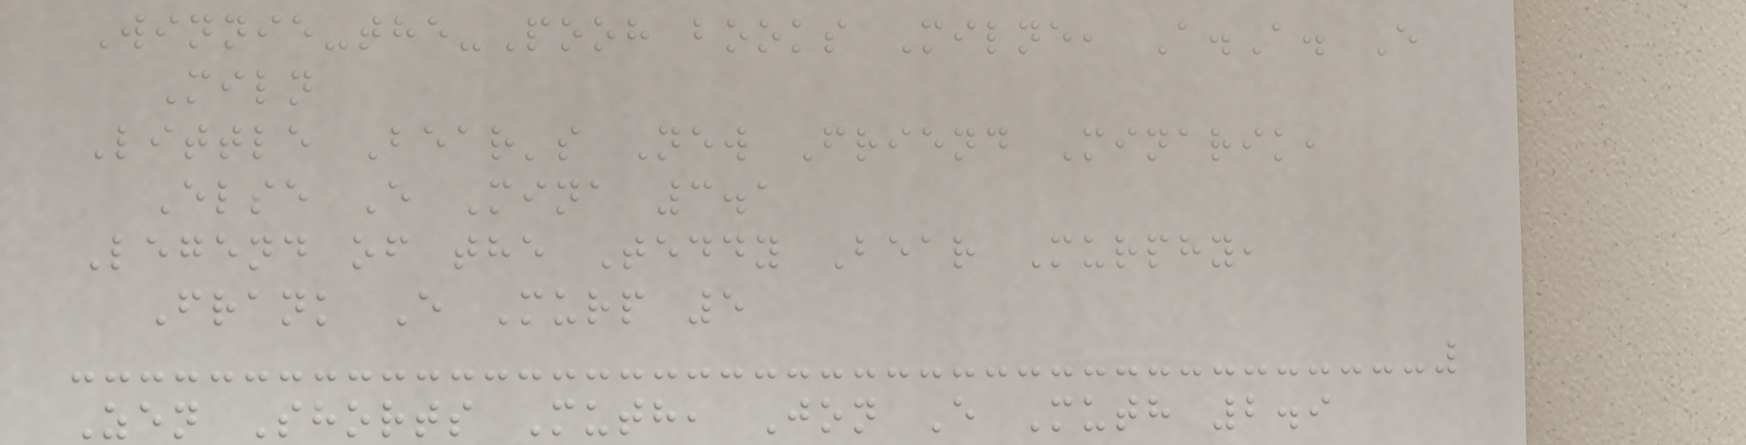Winnie-the-Pooh books Milne, A.A. E
Miln
Little Bear's New Friend Minarik,
Else E Mina 3.1
Legend of the Teddy Bear Murphy,
Frank E Murp 5
Zen Shorts Muth, Jon E Muth 2.9
